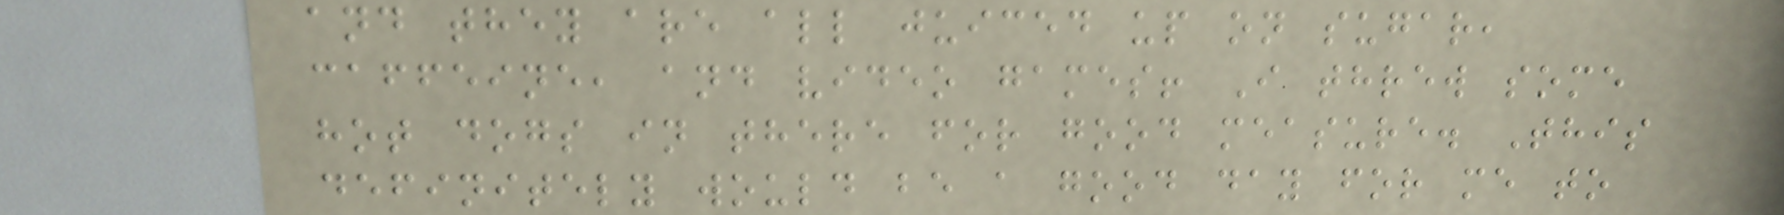and they are all juiced up on sugar,
caffeine, and video games! I threw some
hot dogs in there for good measure. This
definitely would be a good day for me to
